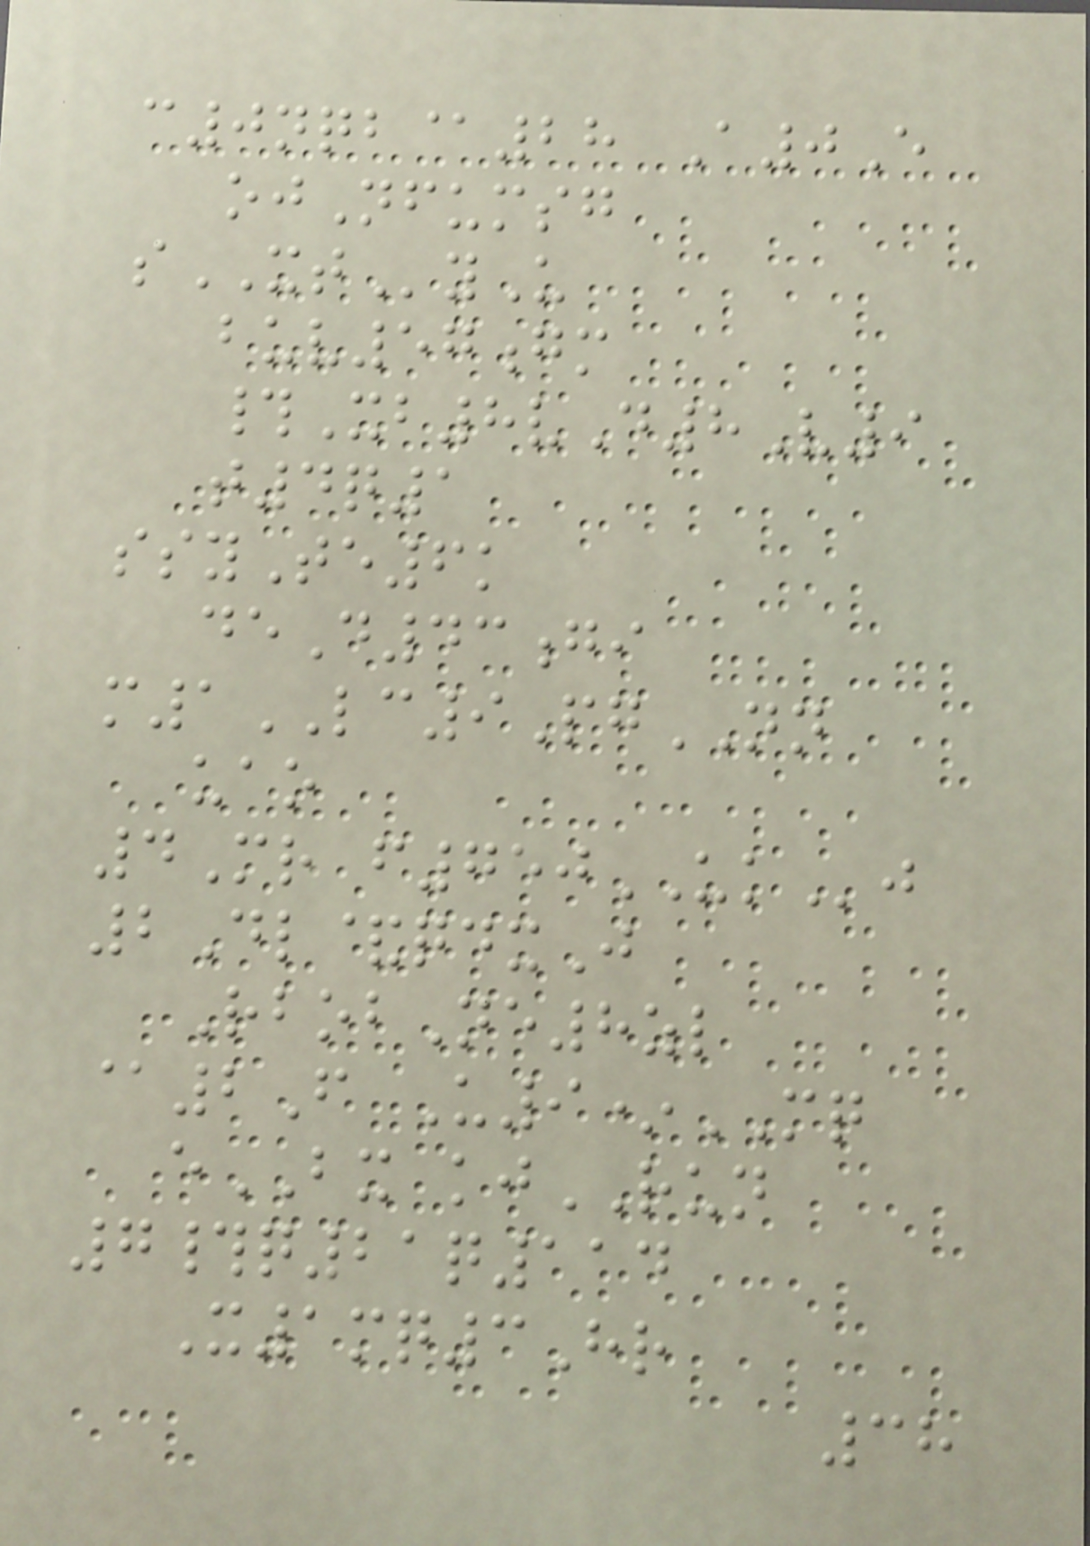c0nqb@28 A0E
ojNfumsg
sXTyU
buv57gm
#Xb8vD8V9
t4q1
ssyTe6k
deD43gi
m1LC9PgNN
uao
4Mr f750UKj
2Dl&qdxJ
RbobNe8zl
@2F U9*MQ
eBX kjRUN
7#q21q114
X1mq3Hr
38
